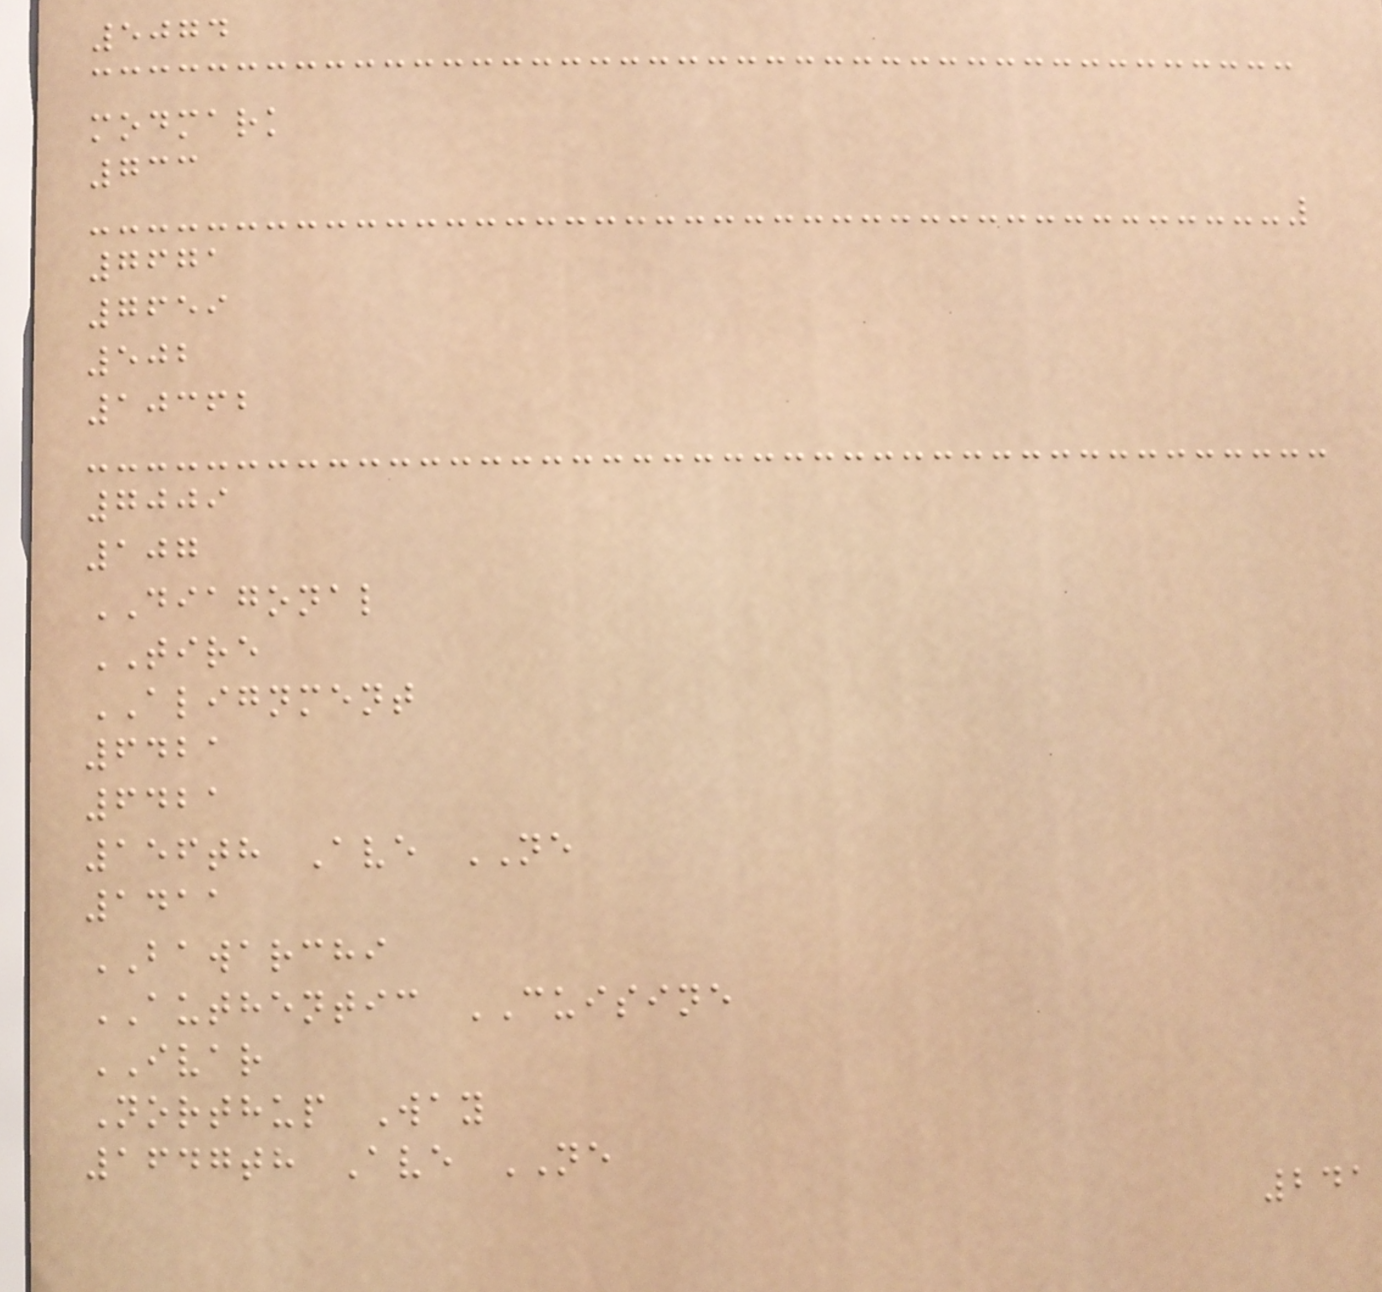5074
modmark
733
7671
7659
502
10362
7009
107
DIAGONAL
TIRE
ALIGNMENT
6421
6421
156th Ave NE
1411
BAWARCHI
AUTHENTIC CUISINE
IVAR
Northup Way
1647th Ave NE
241
